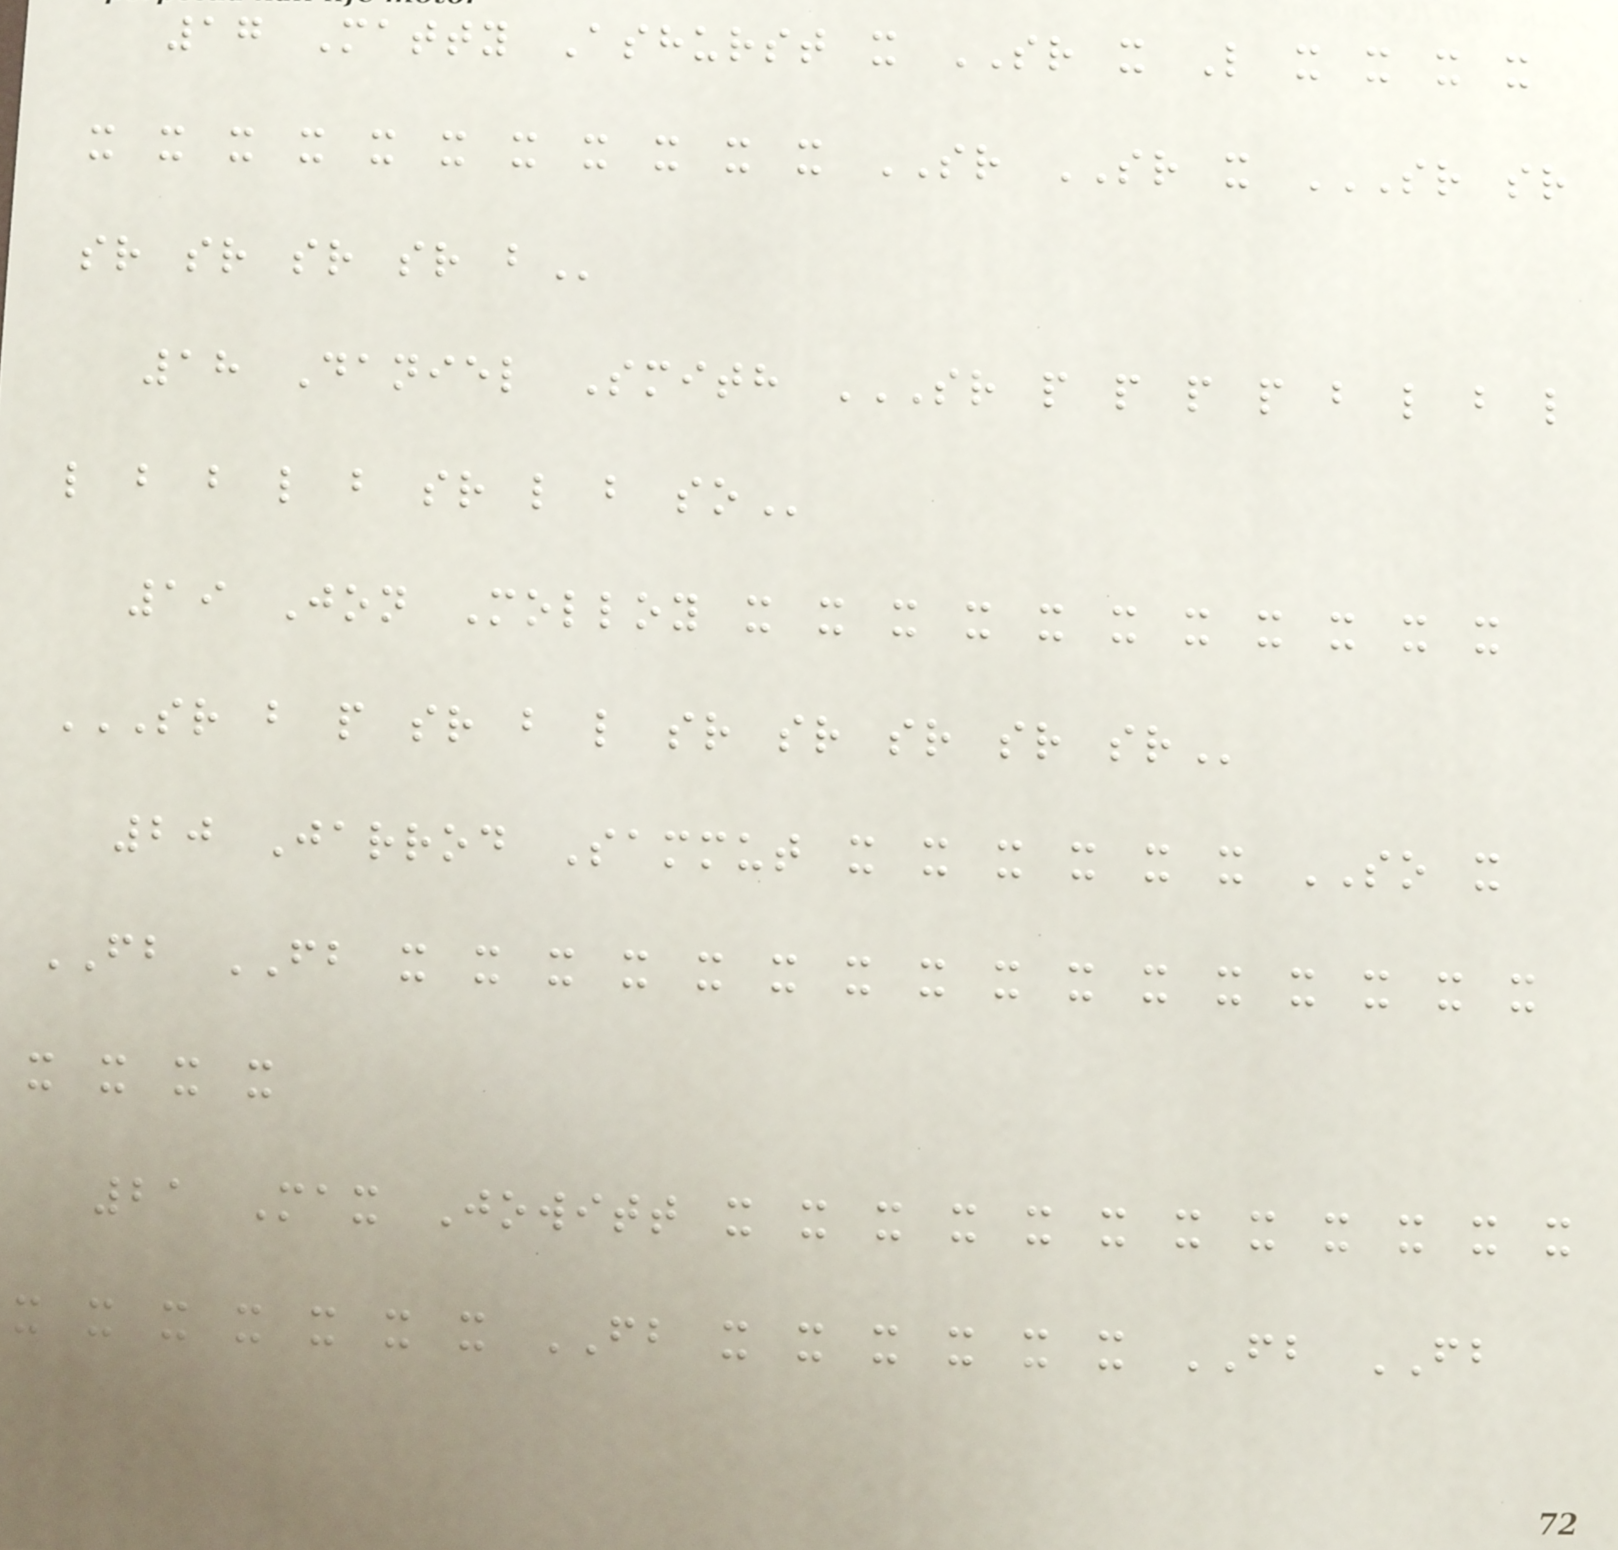17 Matty Ashurst x SR x L x x x x
x x x x x x x x x x x SR SR x SR SR
SR SR SR SR B
18 Daniel Smith SR P P P P B L B L
L B B L B SR L B SO
19 Jon Molloy x x x x x x x x x x x
SR B P SR B L SR SR SR SR SR
20 Jarrod Sammut x x x x x x SO x
FB FB x x x x x x x x x x x x x x x x
x x x x
21 Max Jowitt x x x x x x x x x x x x
x x x x x x x FB x x x x x x FB FB
